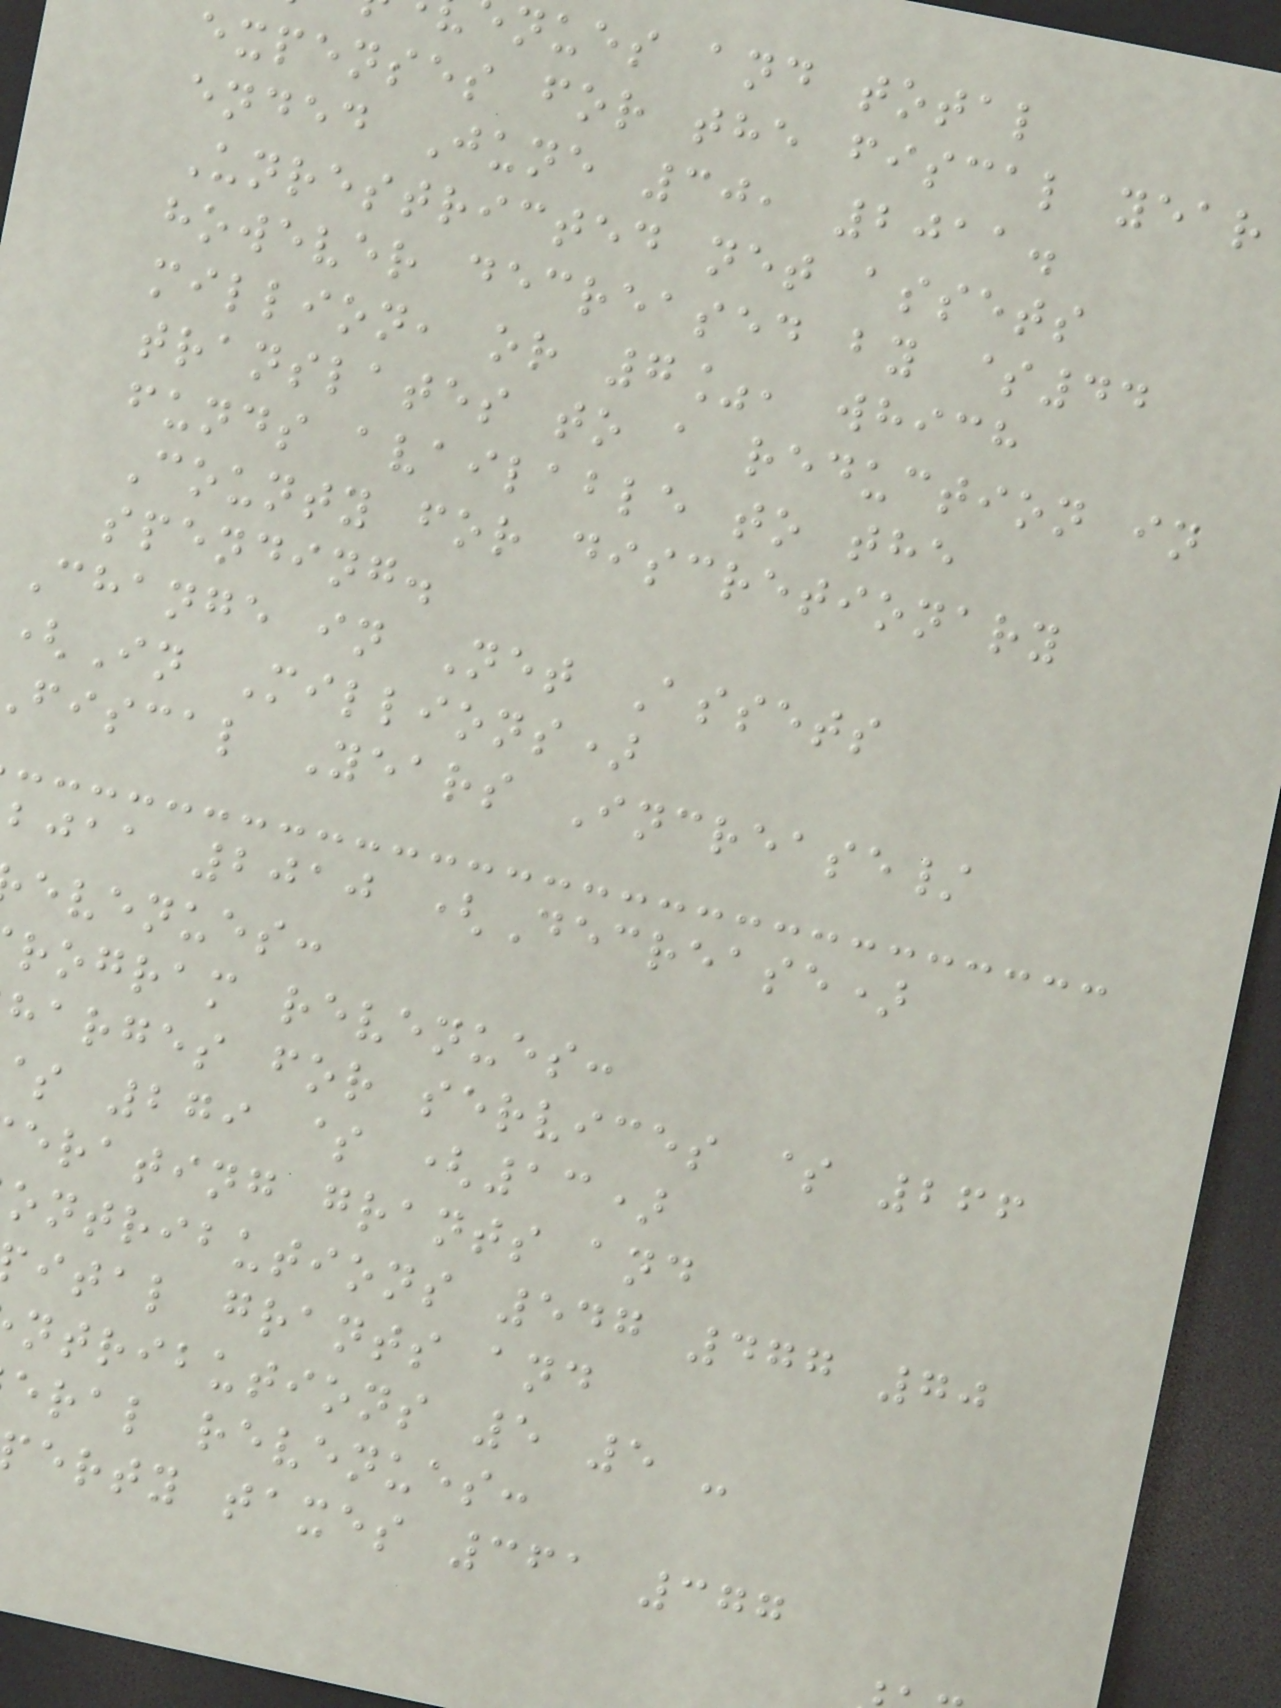nues and total
expenses for the fiscal year
ended June 30, 2011.
Unrestricted net assets
however decreased by $44
million, or 7%, which
translates to a reduction in
funds available to the
County for discretionary
spending.
Change in Net Assets
(In Millions)
fiscal Years Increase/
bjaa 2010 (Decrease)
evenues:
rogram revenues:
harges for services $ 266
279 $ (13)
erating grants and
ontributions 547 477 70
ital grants and
ntributions 5 5 -
eral revenues:
erty taxes 361 377
